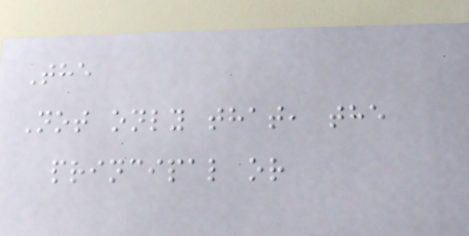The
Not only that, the
principal or
